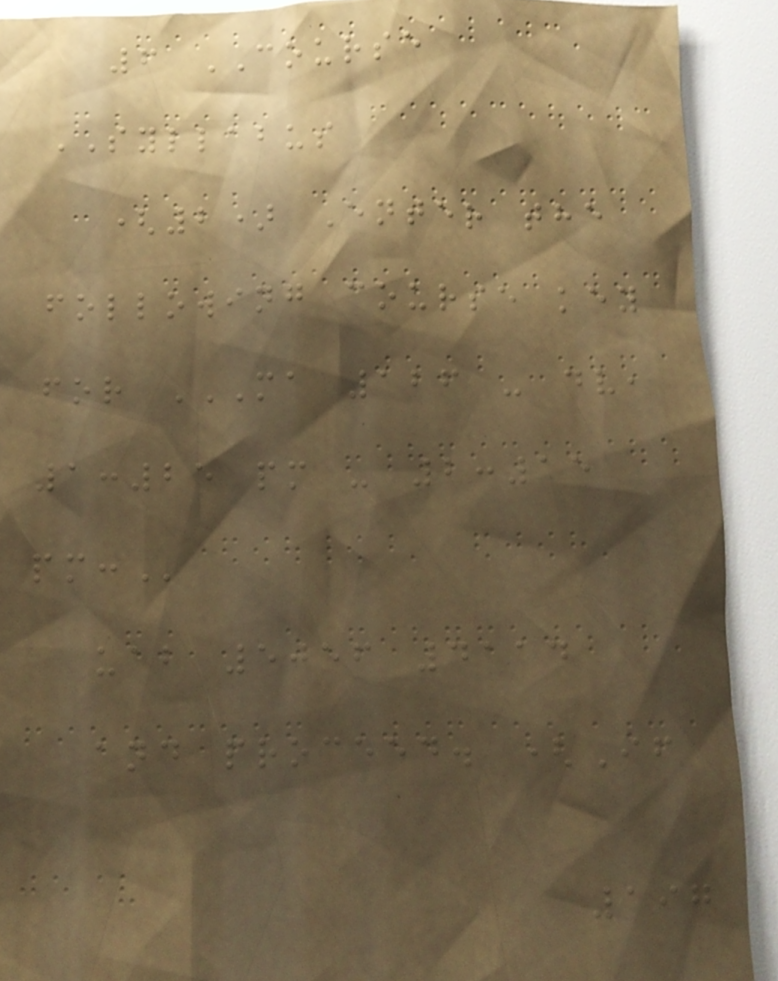6 COURSE
SYLLABUS
(2) Enter the
following course key
for MA 126 - DV,
1:25 PM - 2:15
PM:
uab 5056 4114
and proceed. (If
197
